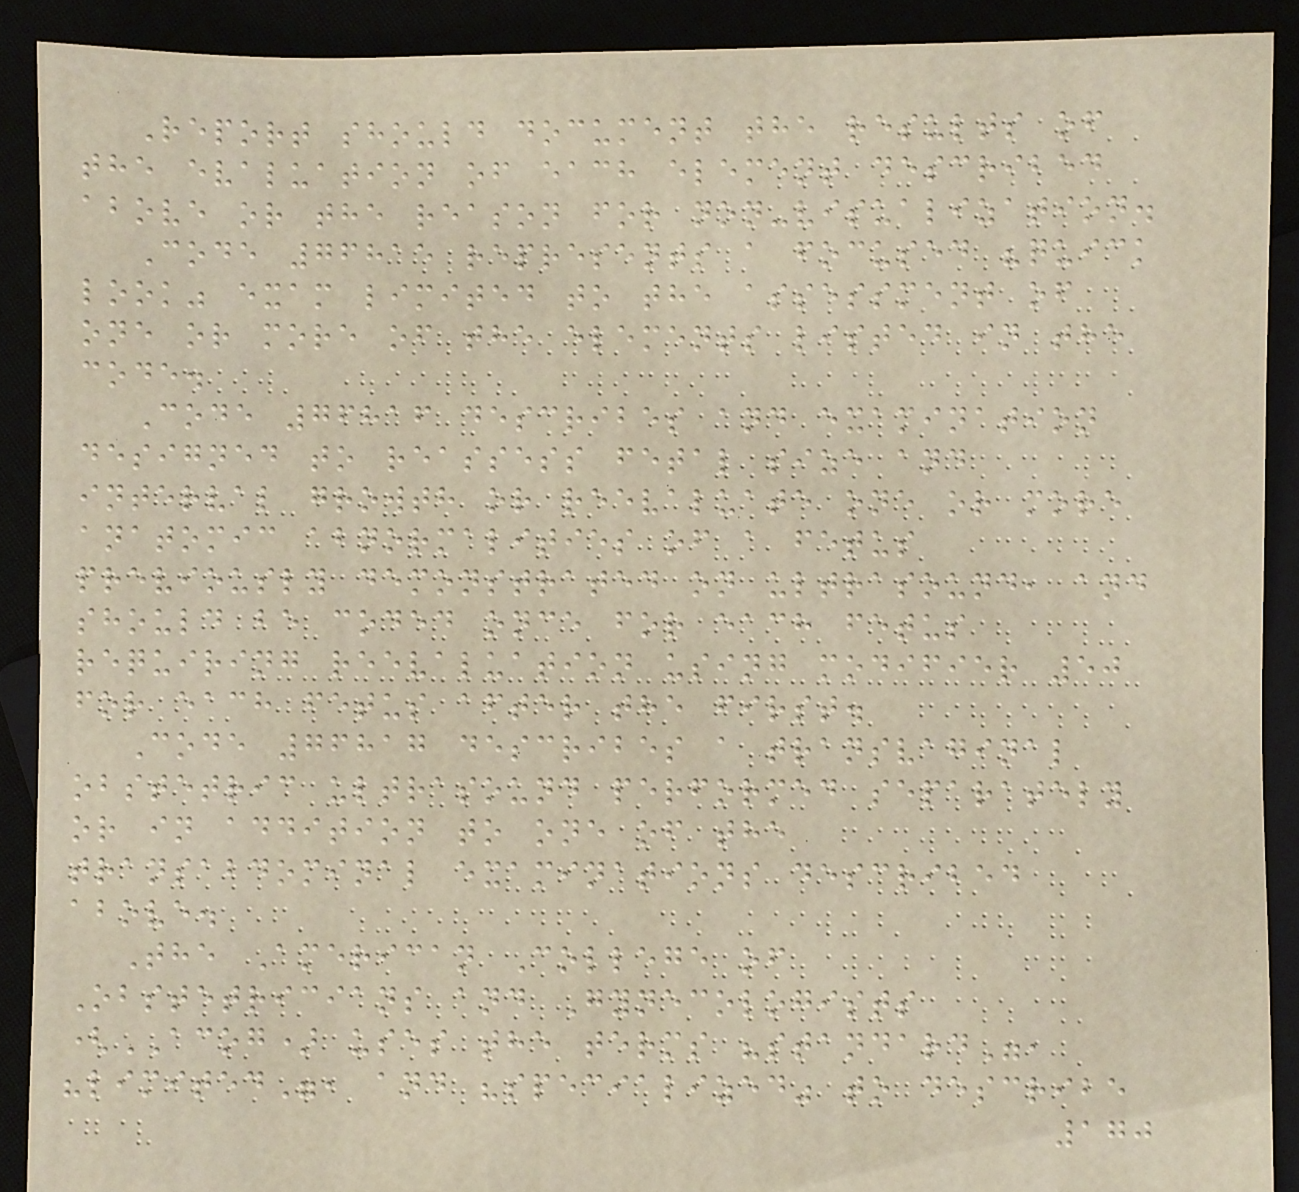Report should document the results of
the evaluation of each element described
above or the reason for non-visualization.
Code 76815 represents a focused "quick
look" exam limited to the assessment of
one or more of the elements listed in the
code.
Code 76816 describes and examination
designed to reassess fetal size and
interval growth or reevaluate one or more
anatomic abnormalities of a fetus
previously demonstrated on ultrasound, and
should be coded once for each fetus
requiring reevaluation using modifier 50
for each fetus after the first.
Code 76817 describes a transvaginal
obstetric ultrasound performed separately
or in addition to one of the
transabdominal examinations described
above.
The American College of
Obstetricians and Gynecologists
(ACOG) uses the terms "standard",
"limited", and "specialized" to describe
170
